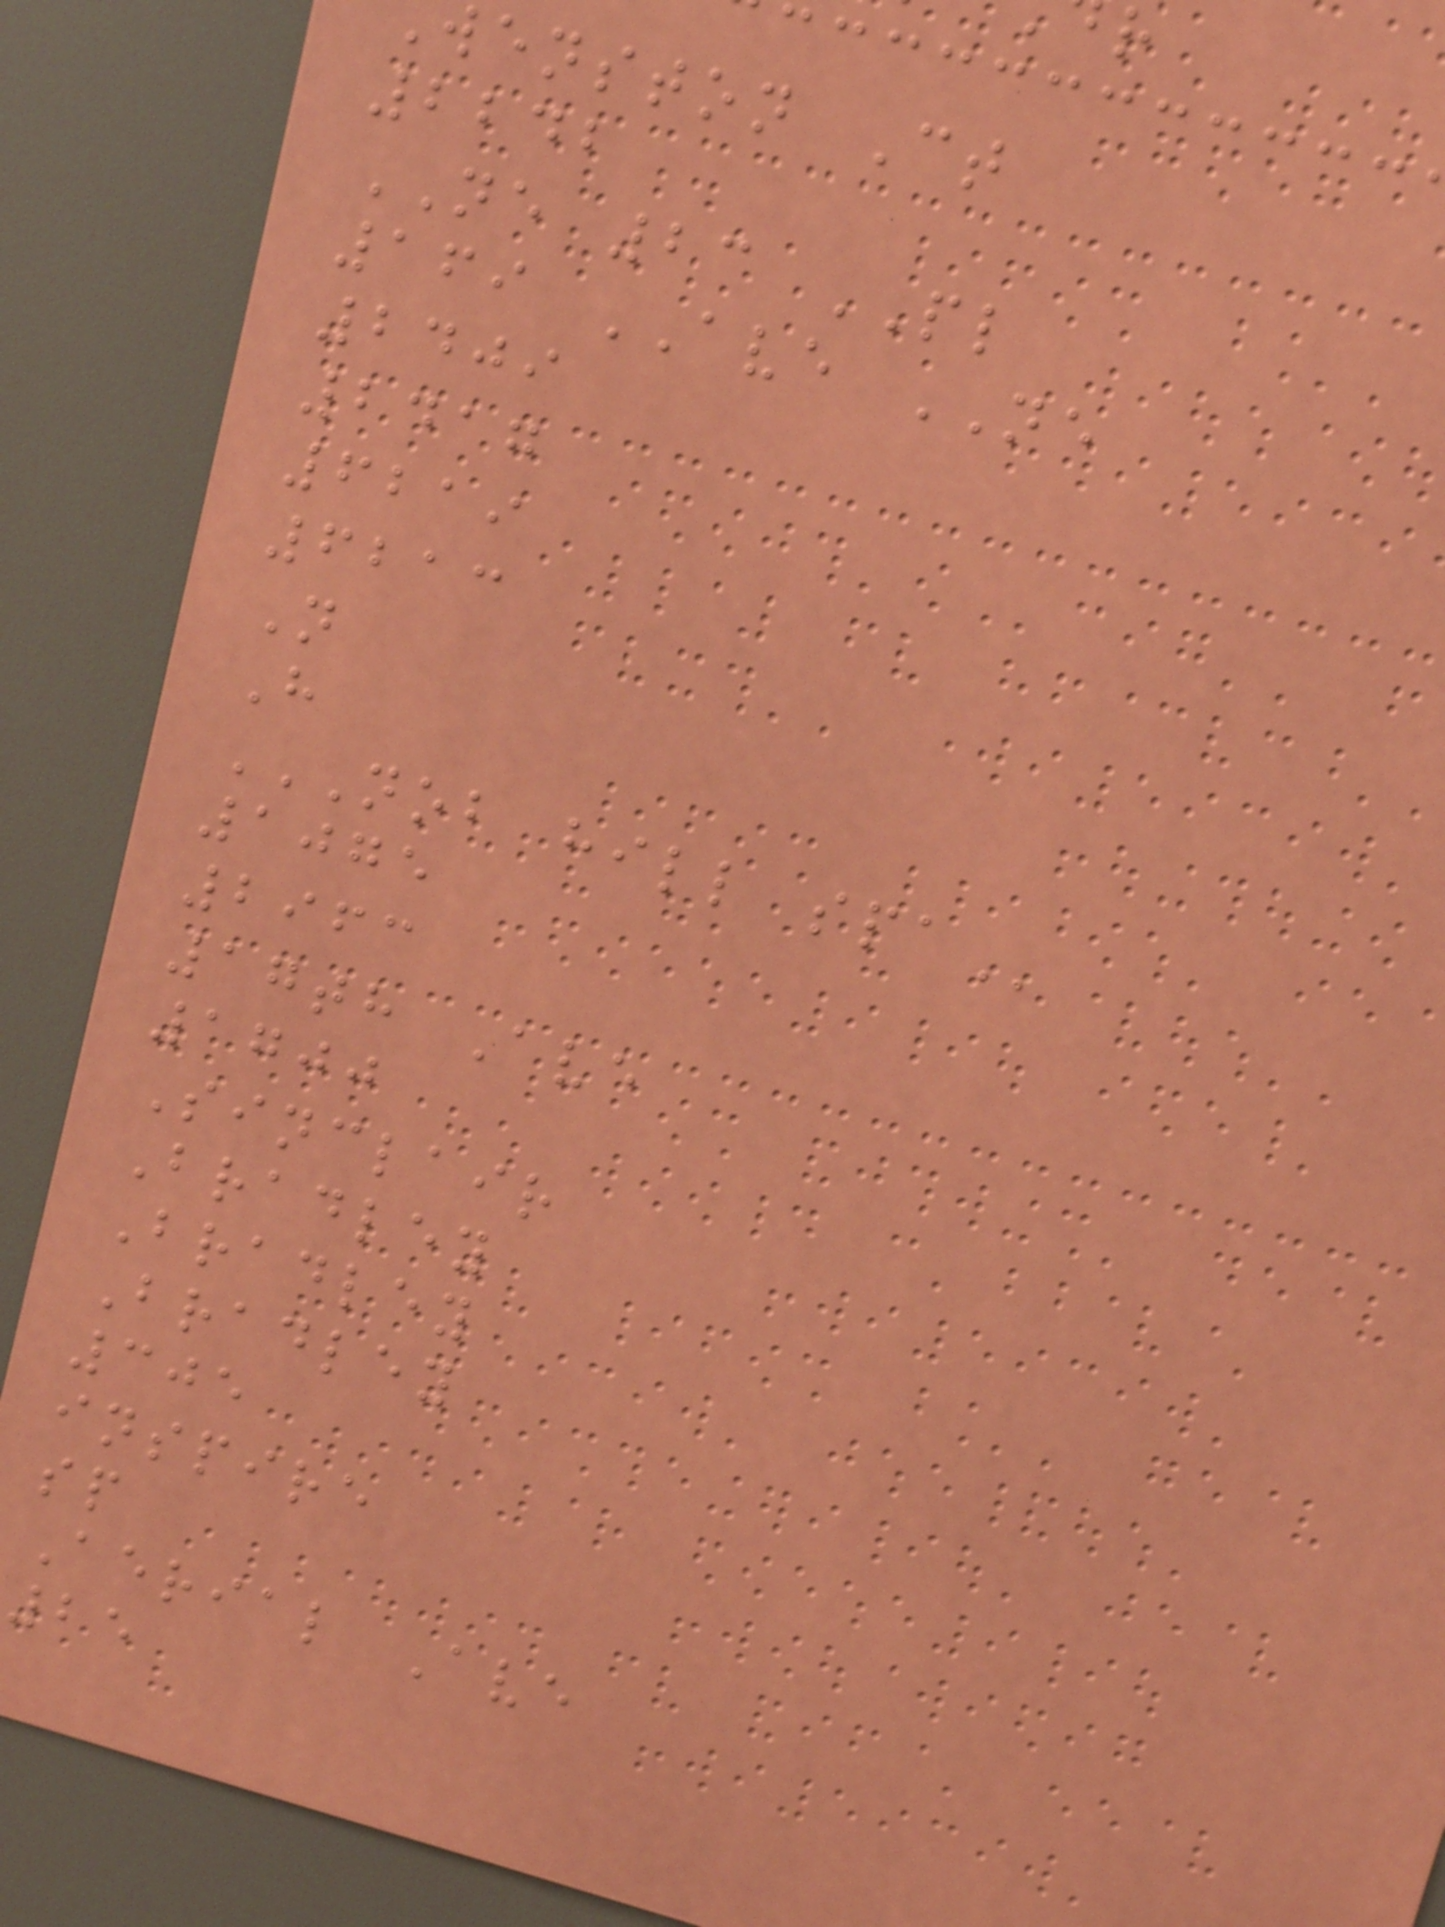enston Ct
2242
NE 23 PL
169 AVE NE
2409
2417
6219
6213
N
H
NOB HILL SPA
1075
2963
17th Ave
1700
Sinclair
Bradley
Bradley
Bradley
305
inspire
sp
Aerial Ave
25
